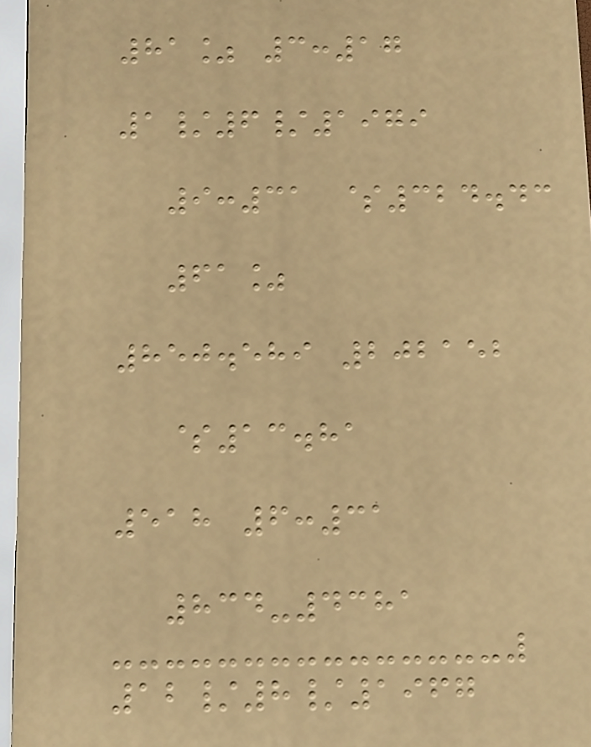81% 3:17
1/6/1979
9:31 $324.43
61%
850.589 202152
$13.81
518 6:31
834-4381
12/8/1967
